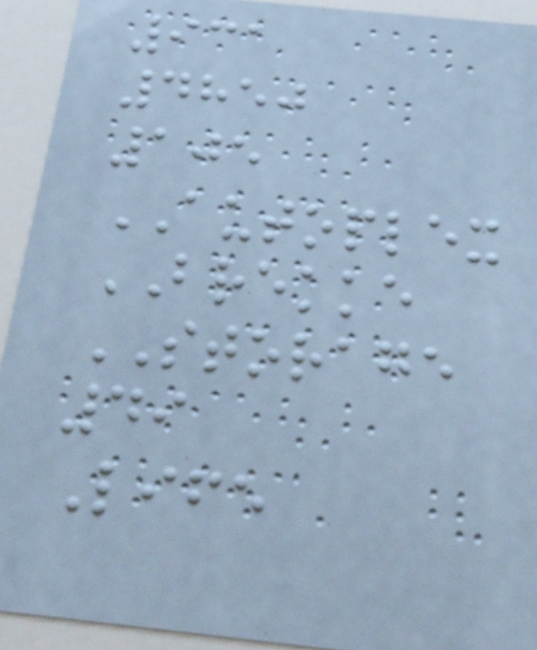931
4850
105
AUTOPLEX
BREKKE
STORAGE
49
Life
